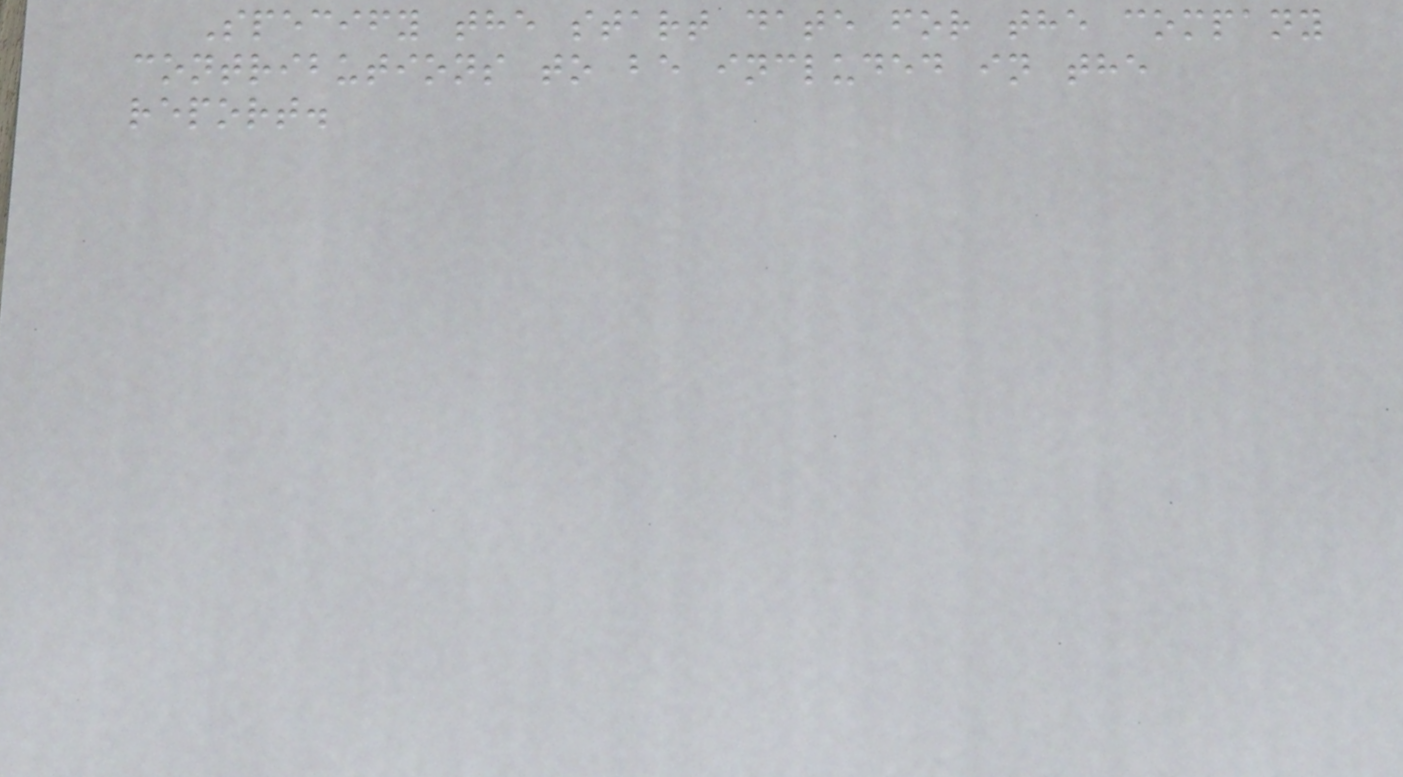Specify the start date for the company
contributions to be included in the
report.
